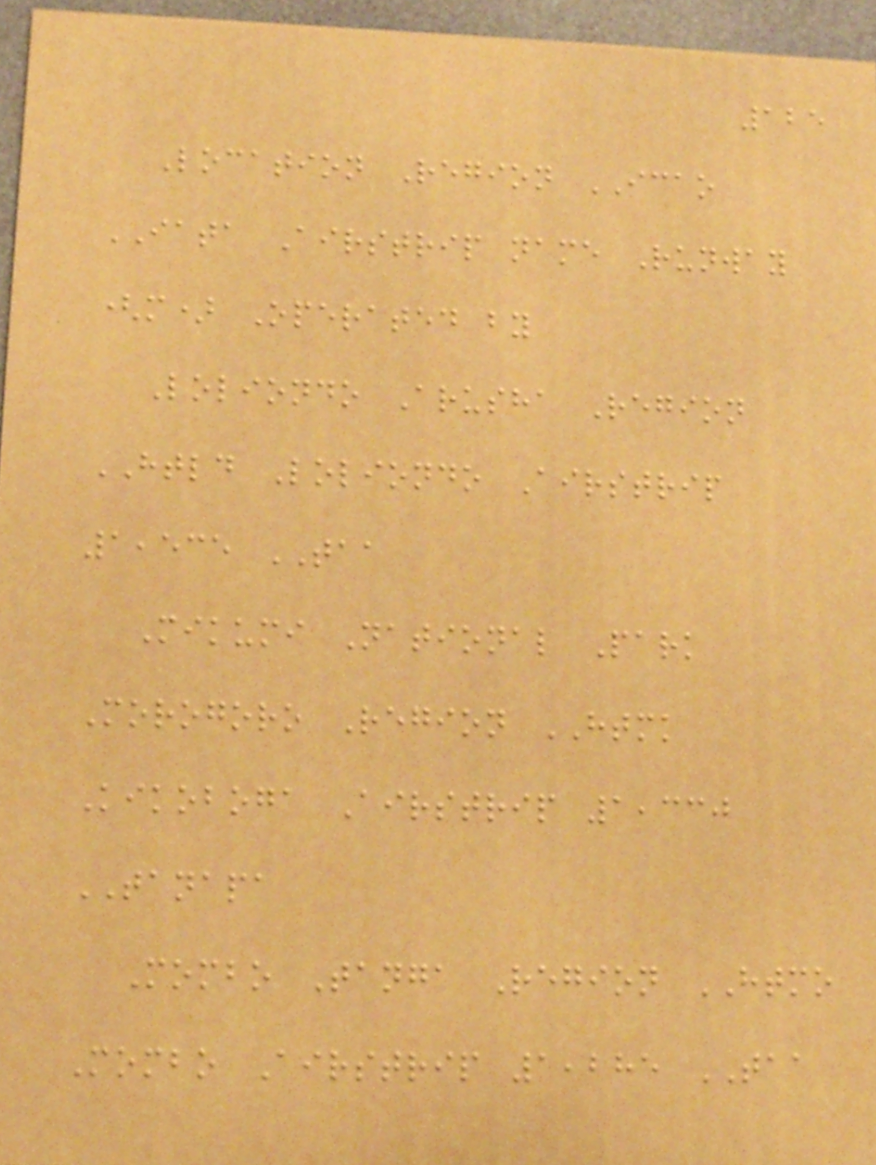125
Location Region ICAO
IATA Airstrip name Runway
(m) Operated by
Loliondo Arusha Region
HTLD Loliondo Airstrip
1,535 TAA
Mikumi National Park
Morogoro Region HTMK
Kikoboga Airstrip 1,330
TANAPA
Mombo Tanga Region HTMO
Mombo Airstrip 1,285 TAA
